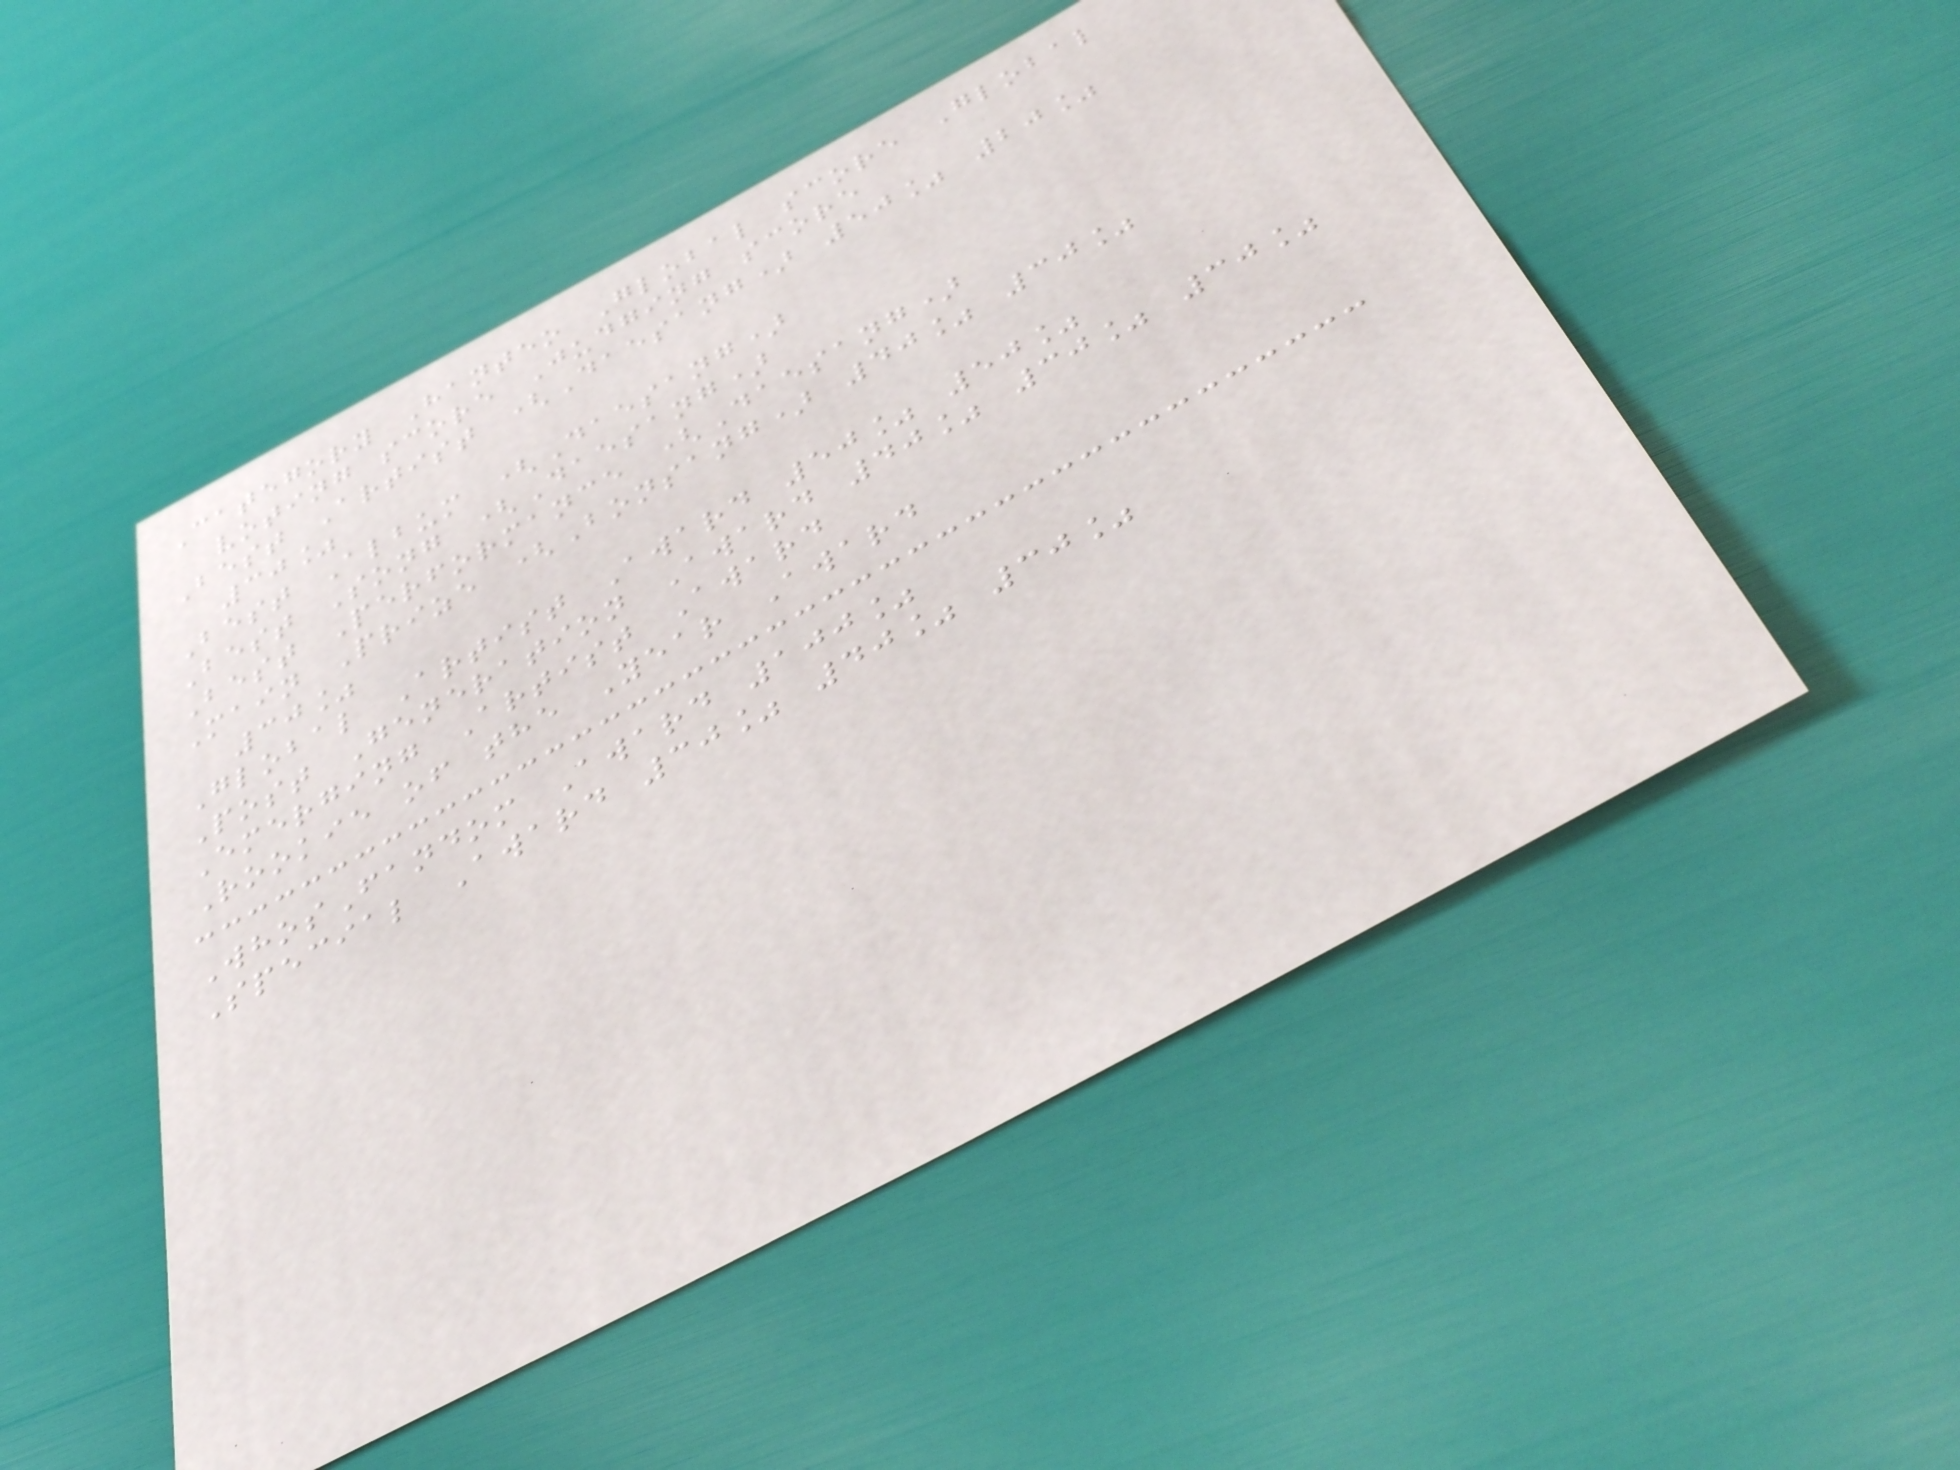Category Hanteo Global score Global
voting score Judging score
Best Artist (Daesang) 50% 20%
30%
Best Album (Daesang)
Best Song (Daesang)
Best Performance (Daesang)
Main Prize (Bonsang) 40% 30%
30%
Global Artist Award 50% 50%
Post Generation Award 40% 30% 30%
Emerging Artist Award
Rookie of the Year Award
WhosFandom Award 100%
Special Award 30% 40% 30%
